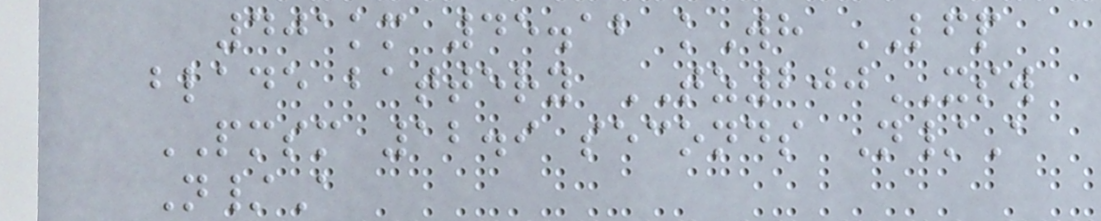401km 45.12 kWh LFP
blade battery TZ200XSW
PMSM 12.9 seconds N/A
N/A
